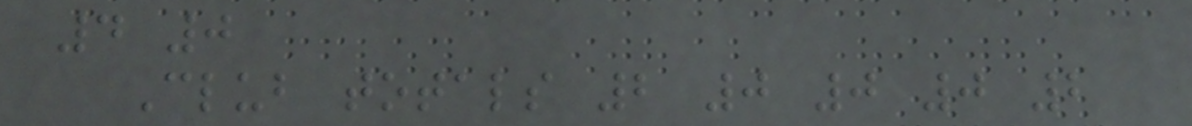4 0
Club totals 2 0 0 0 2
